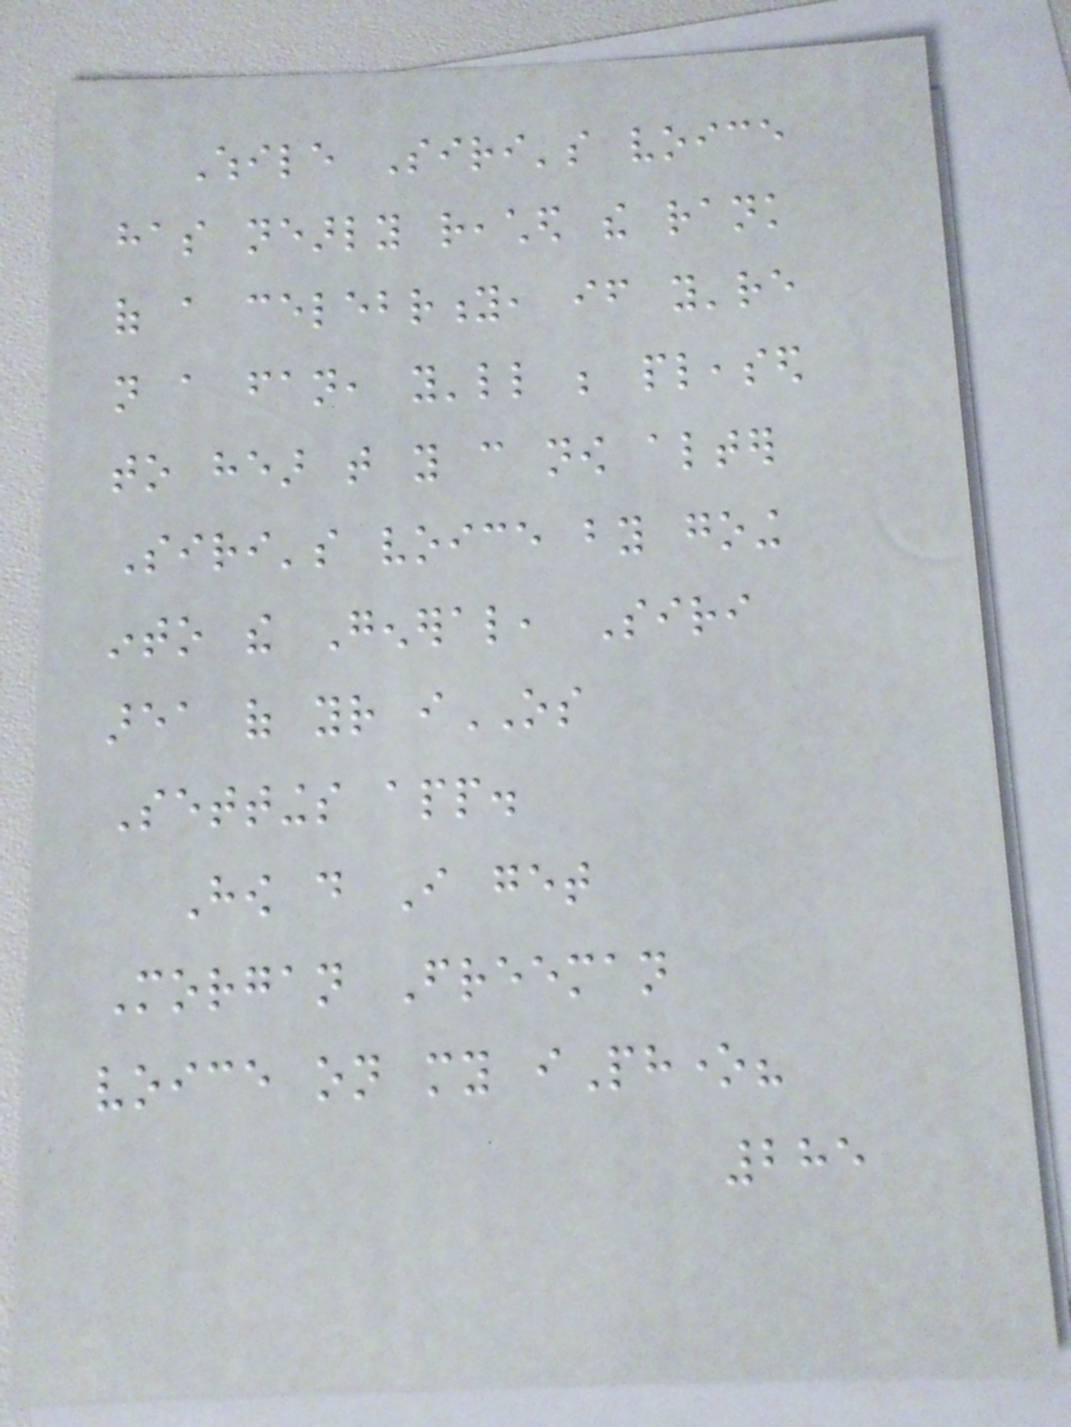While Siri's voice
has nearly reached the rank
of a celebrity, if you're
not a fan, you'll be pleased
to hear that you can now alter
Siri's voice by going
into the General, Siri
area of your iOS
Settings app.
How do I get
Morgan Freeman
voice on my iPhone?
285
